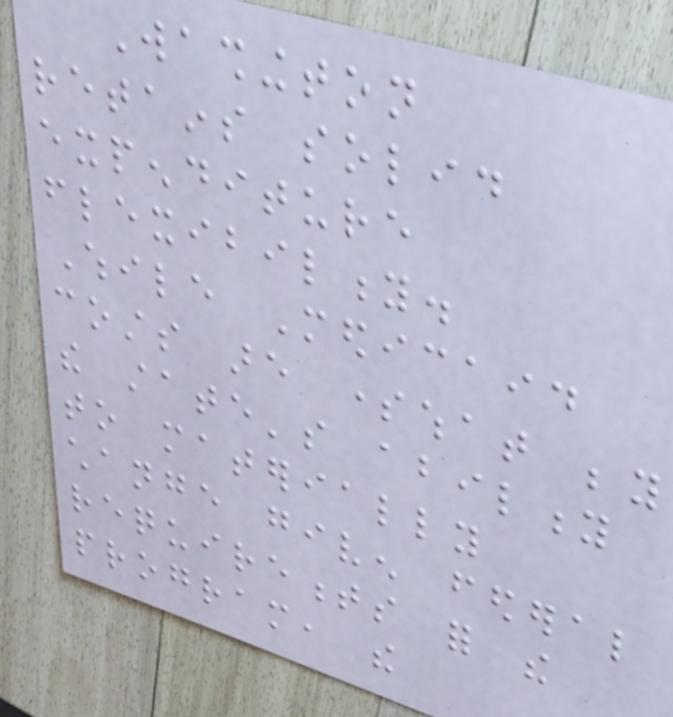Washington
retains solid
expenditure
flexibility.
While Medicaid
costs are somewhat beyond
the state's ability
to materially
change given federal
requirements for the
program, the
